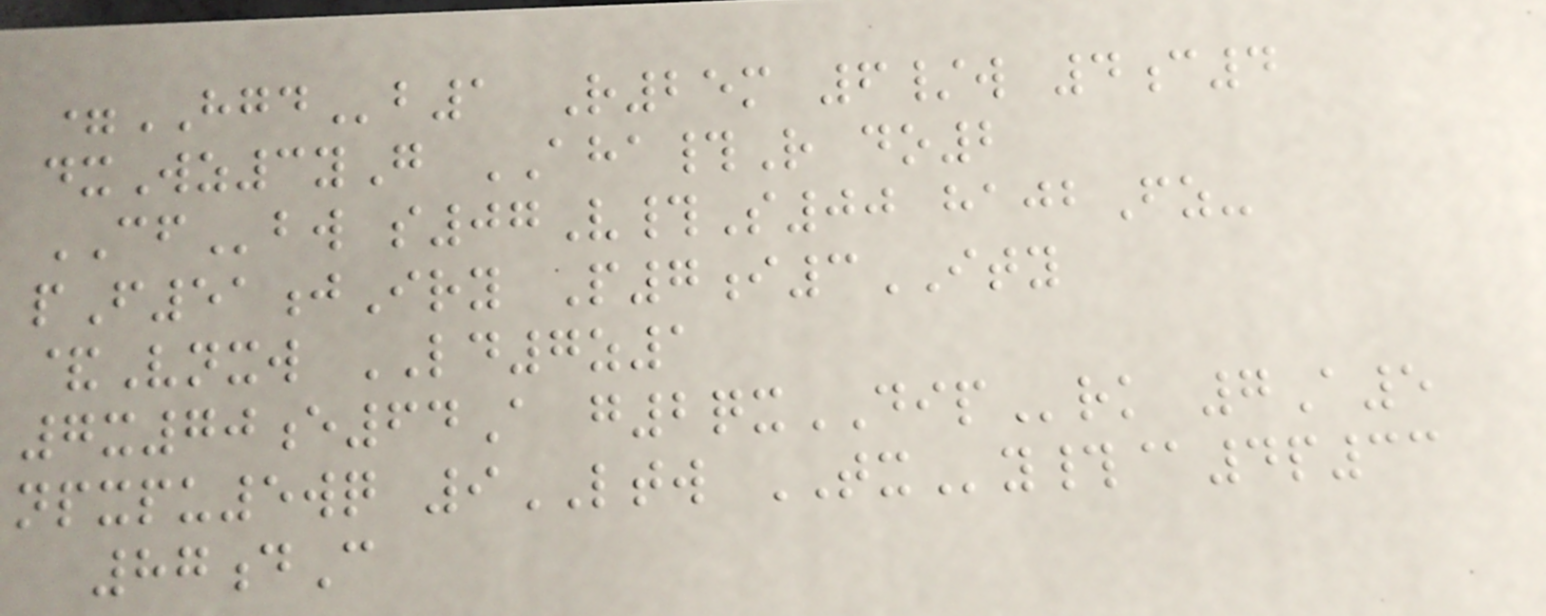=HGDb1 R25m 6/w 4c4
dxWz3yG AHA#R do2
CFbw s07V#S00 hajbFz-
pF51jIry P7i3ITY
&Vnxw LD7z1
7x70e64A g2qxDIPrk 7A5
npxpu5wq 9LTW TXy#@4p33
87dC
